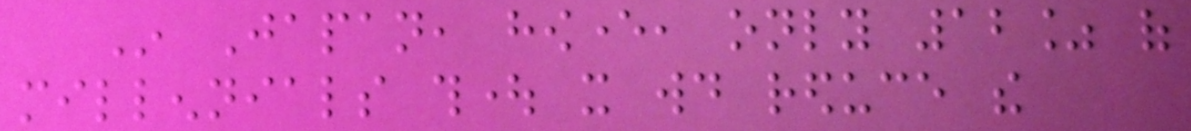In Japan, however, only 12% of
millennials thought it would reduce the
